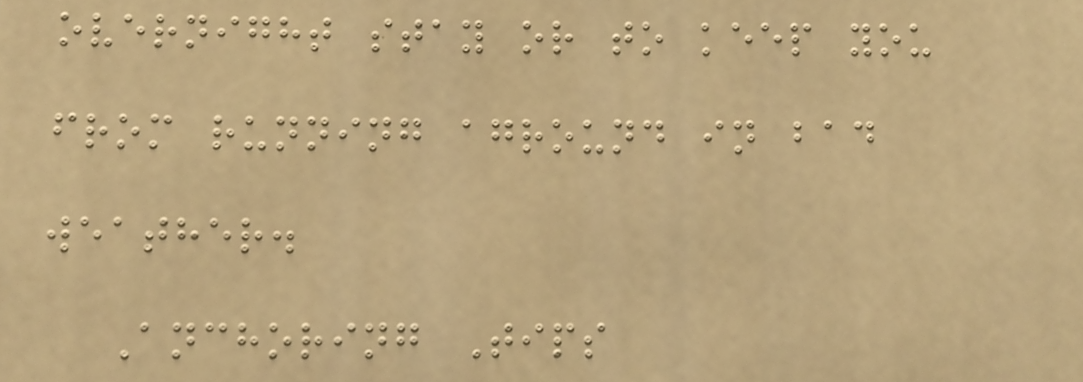overnight stay or to keep you
from running aground in bad
weather.
Anchoring Tips
